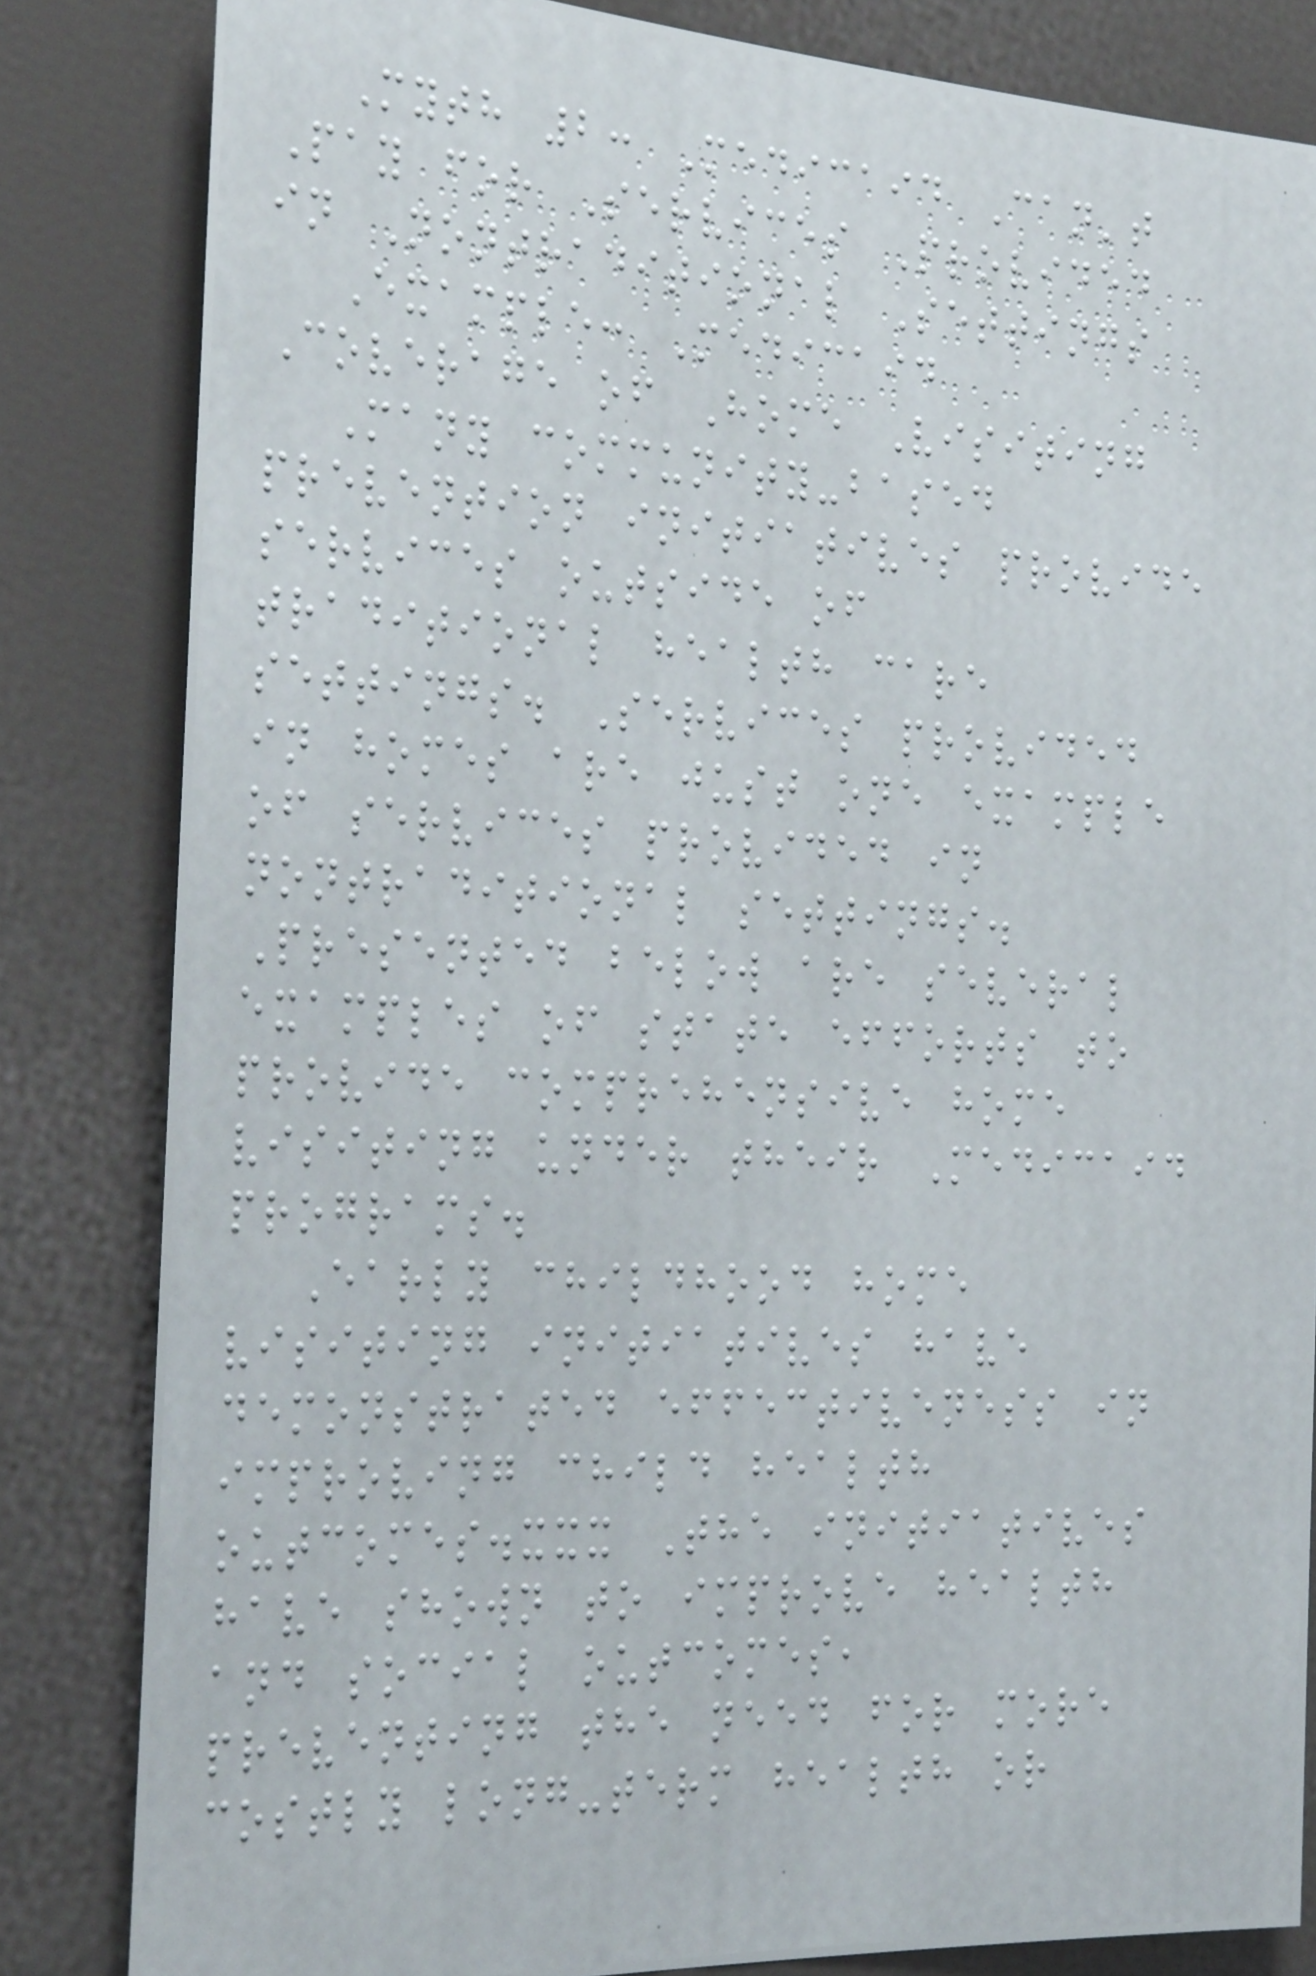Myth 2: Medicaid Can't
Pay for Services Provided
in Nontraditional Settings
Example: Medicaid
Coverage of Home Visiting
Many community-based
prevention initiatives provide
services outside of
traditional health care
settings. Services provided
in homes are just one example
of services provided in
nontraditional settings.
Presented below are several
examples of state efforts to
provide comprehensive home
visiting under their Medicaid
programs.
Early childhood home
visiting initiatives have
demonstrated effectiveness in
improving child health
outcomes.xxx The initiatives
have shown to improve health
and social outcomes,
preventing the need for more
costly long-term health or
